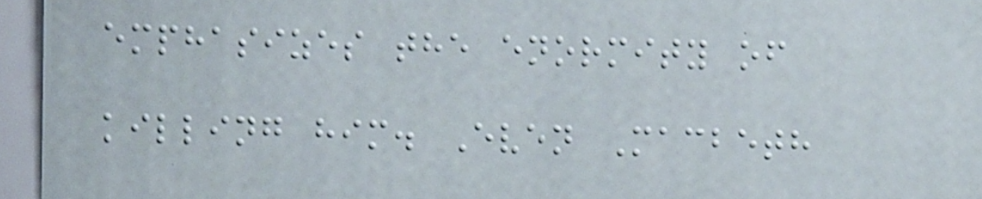emphasizes the enormity of
killing him. Even Macbeth
